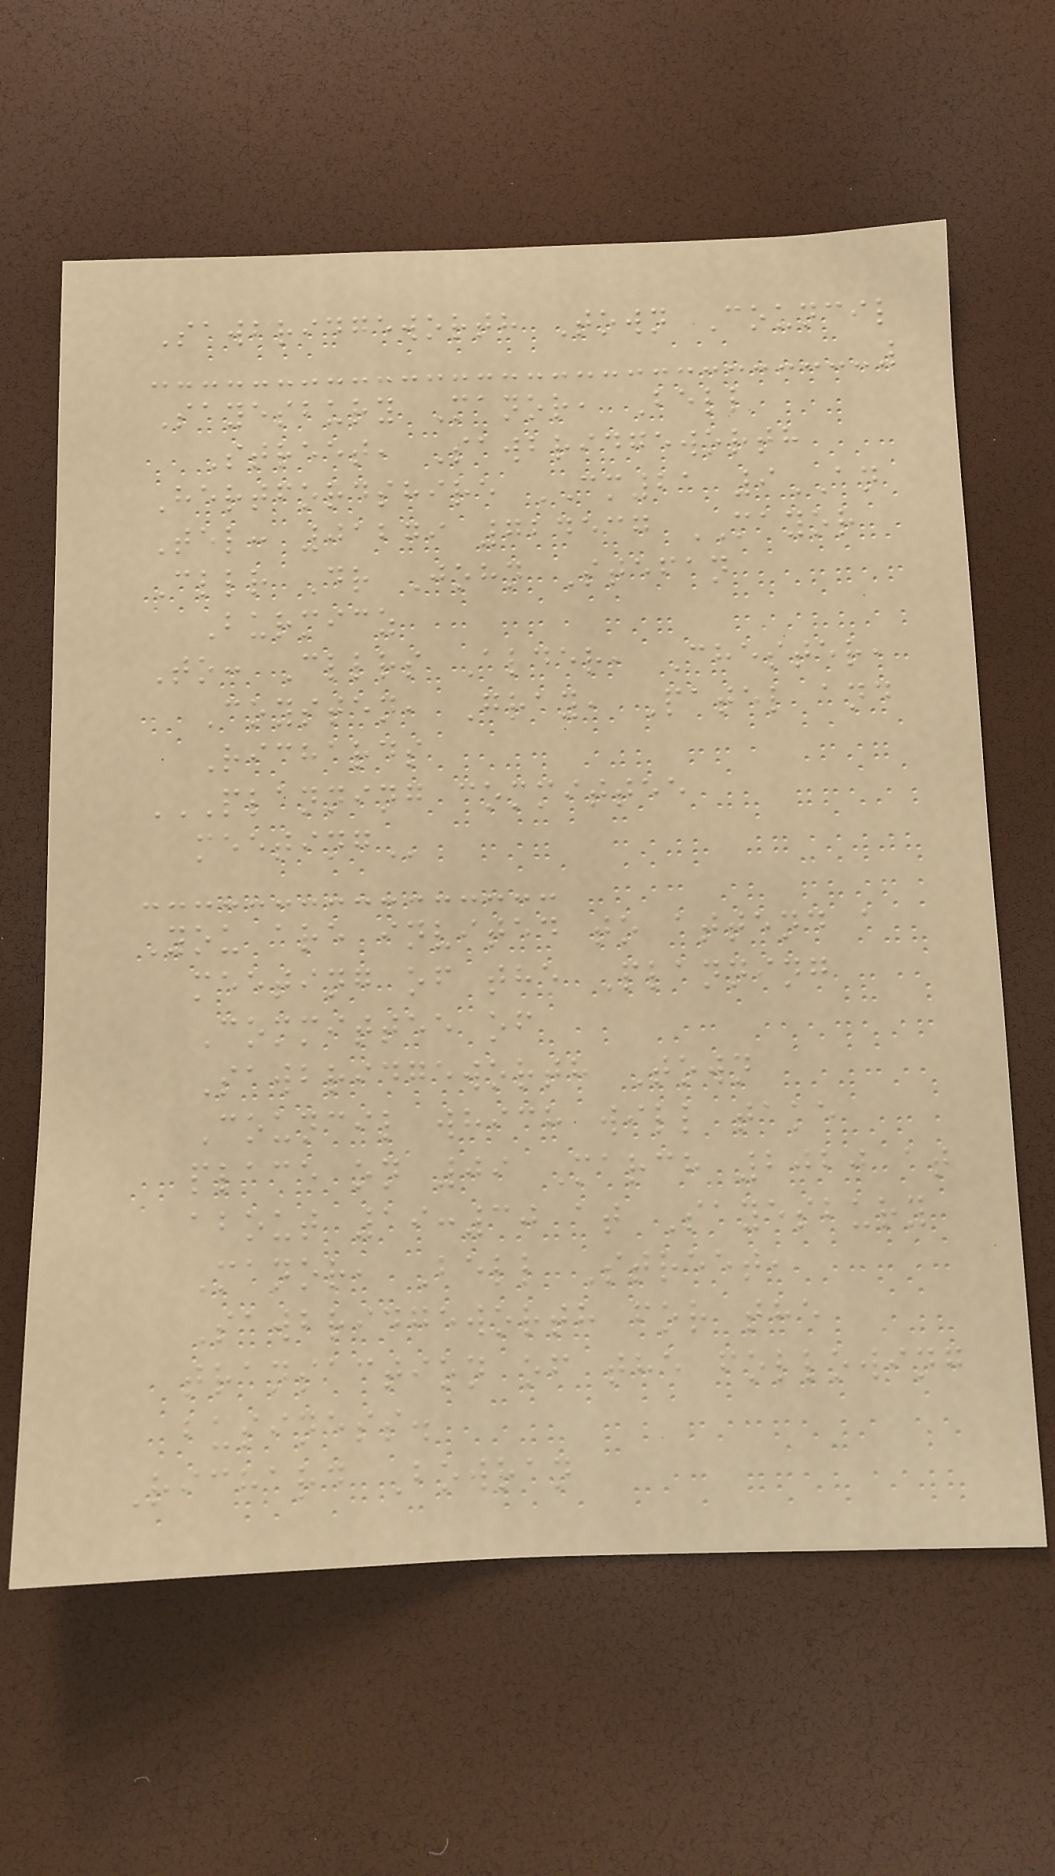Sawbridgeworth Town Council
Sayesbury Manor, Bell
Street, Sawbridgeworth
Hertfordshire CM21 9AN
Tel: 01279 724537 MAYOR
Cllr Dr John Stefan
Burmicz
To: Cllrs Alder, Chester,
Coysten, Gray, Patel and
Richards
PLANNING COMMITTEE
MEETING
You are invited to attend a
meeting of the Planning
Committee of
Sawbridgeworth Town
Council which will take
place on 09 March 2020 at
about 19:30 at Sayesbury
Manor, Bell Street,
Sawbridgeworth for the
transaction of the following
business.
Richard Bowran
